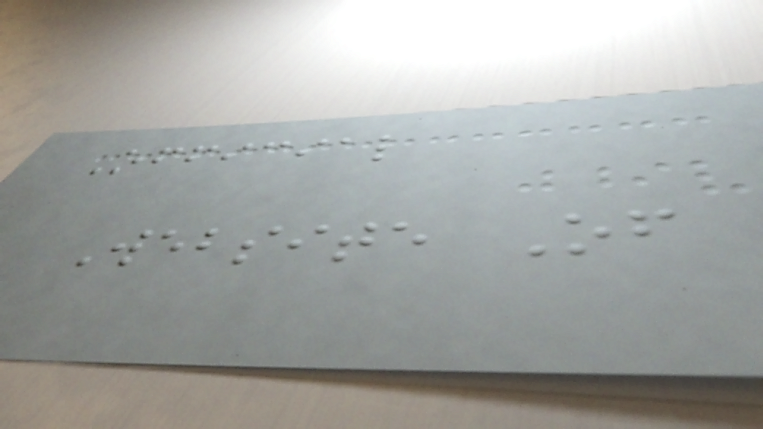Official
Website Of
